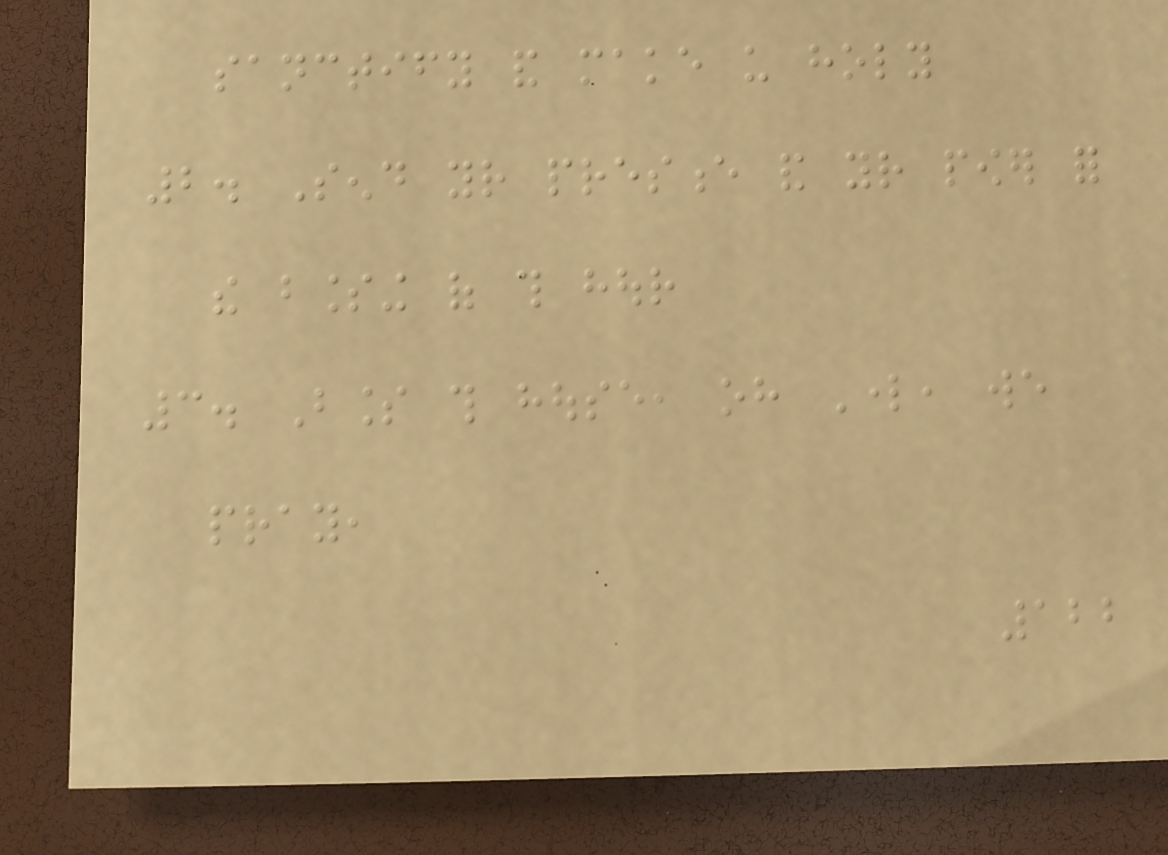sanctify and make us holy
2. Send your presence and your power for
the blessing of this hour
3. Bless this house, oh Lord, we
pray,
122
